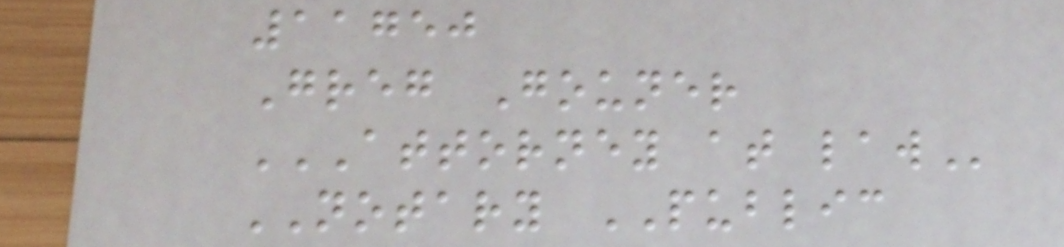11750
Greg Gouner
ATTORNEY AT LAW
NOTARY PUBLIC
